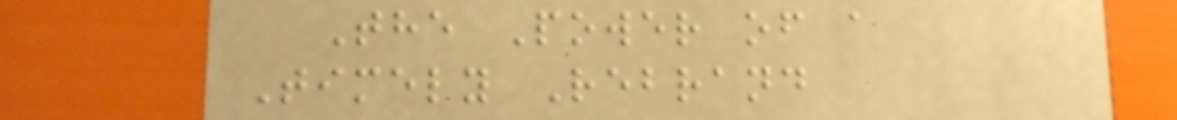The Power of a
Timely Rebrand
